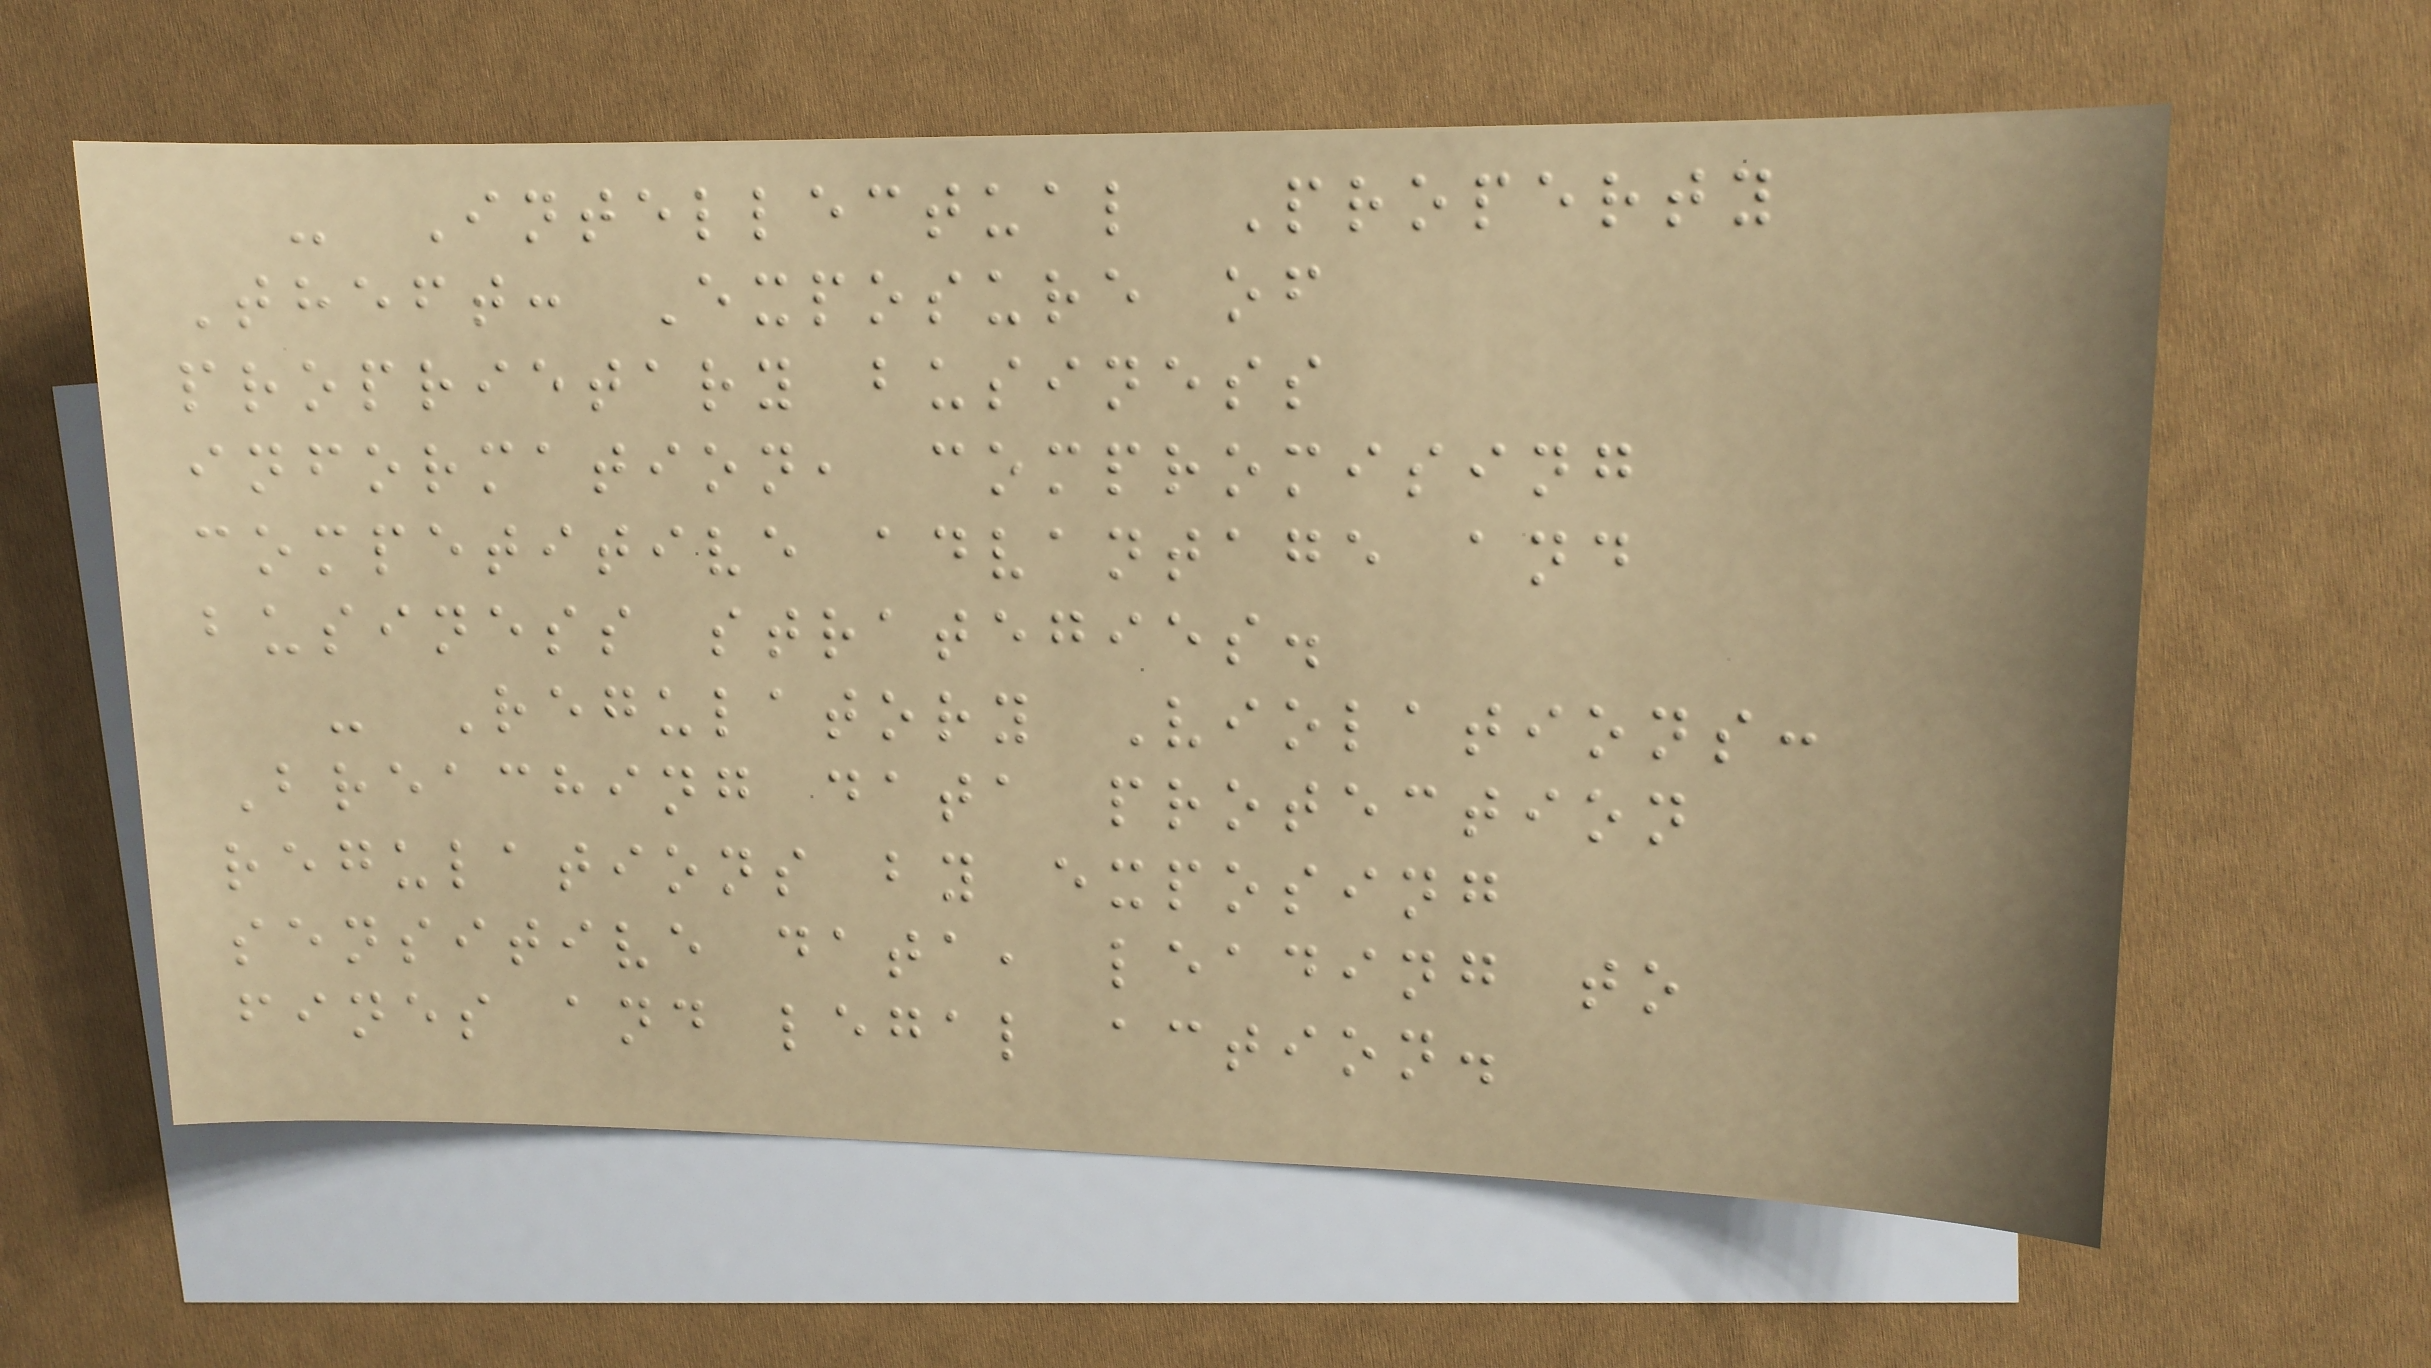- Intellectual Property
Theft: Exposure of
proprietary business
information, compromising
competitive advantage and
business strategies.
- Regulatory Violations:
Breaching data protection
regulations by exposing
sensitive data, leading to
fines and legal action.
